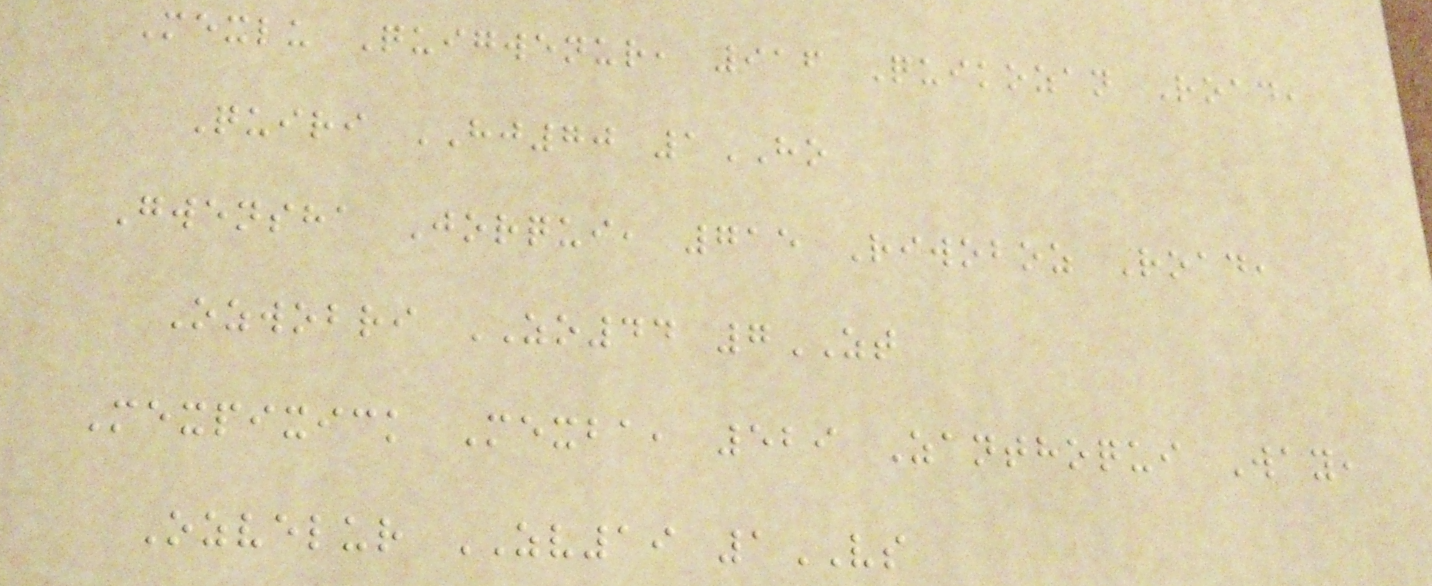Mexlu Quigwenur, 916 Quikozan Road,
Quiri HJ70 1HO
Gwensha Jorqui, 715 Riwoboz Road,
Ozwobri ZO44 7ZT
Mexpixick Mexba, 529 Zanthoqui Way,
Ozvelur ZV19 1VS
